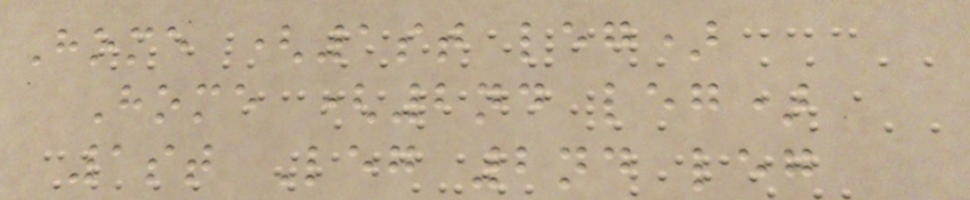Home (1st leg)
Home (2nd leg)
1st Leg 2nd leg
